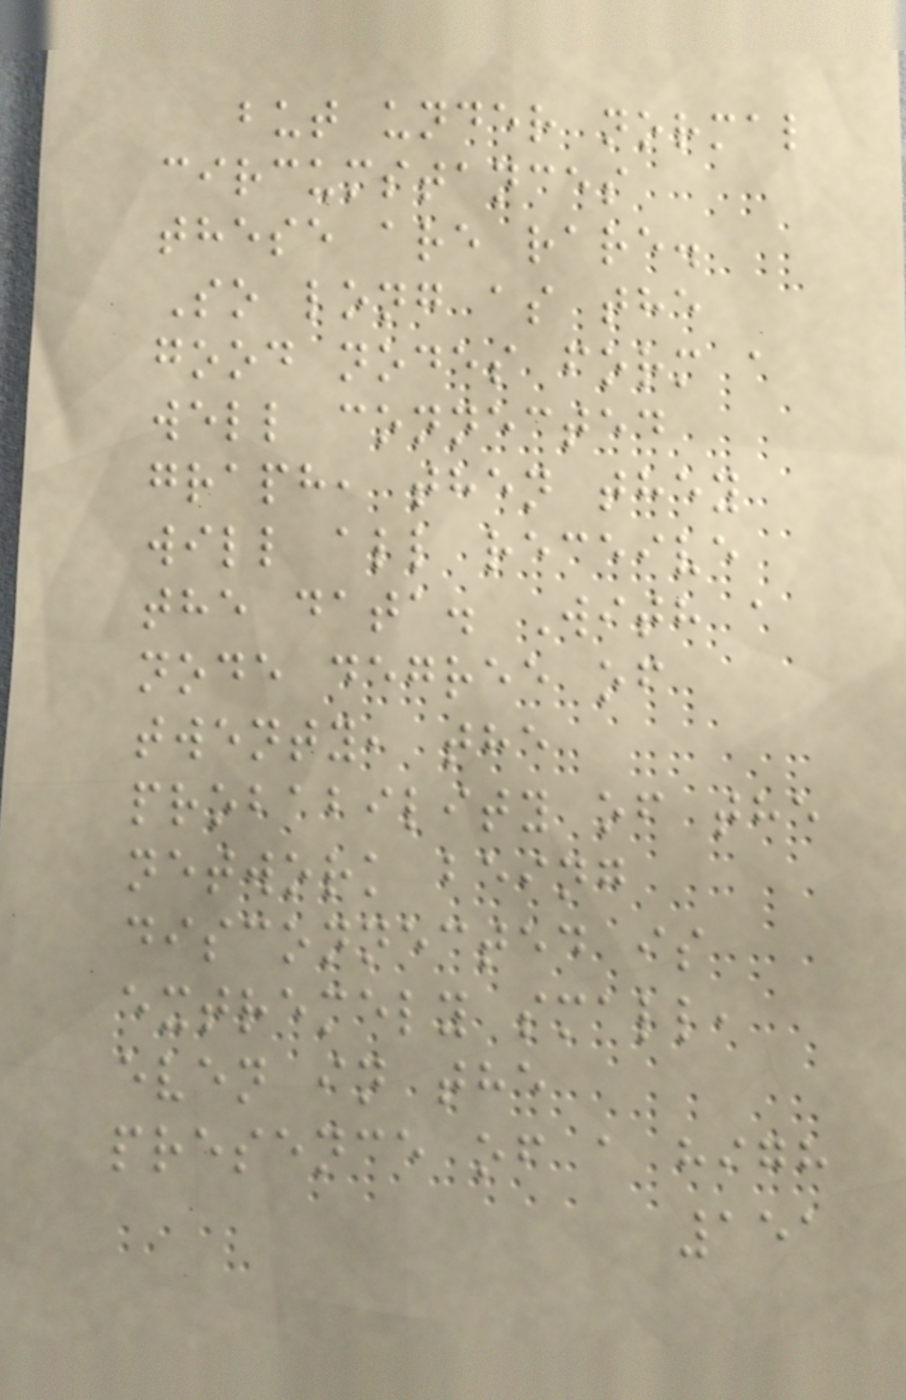but under normal
circumstances
these are rare.
So long as the
good nodes form a
well connected
graph, then they
will all receive
the data. With a
node degree of
twenty, the
probability of the
network being
disconnected is
extremely small,
even in the
presence of a high
151
